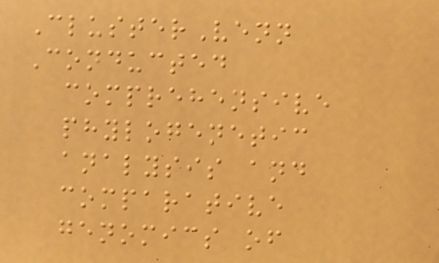ClusterVenn
Conducted
comprehensive
phylogenetic
analysis and
comparative
genomics of
